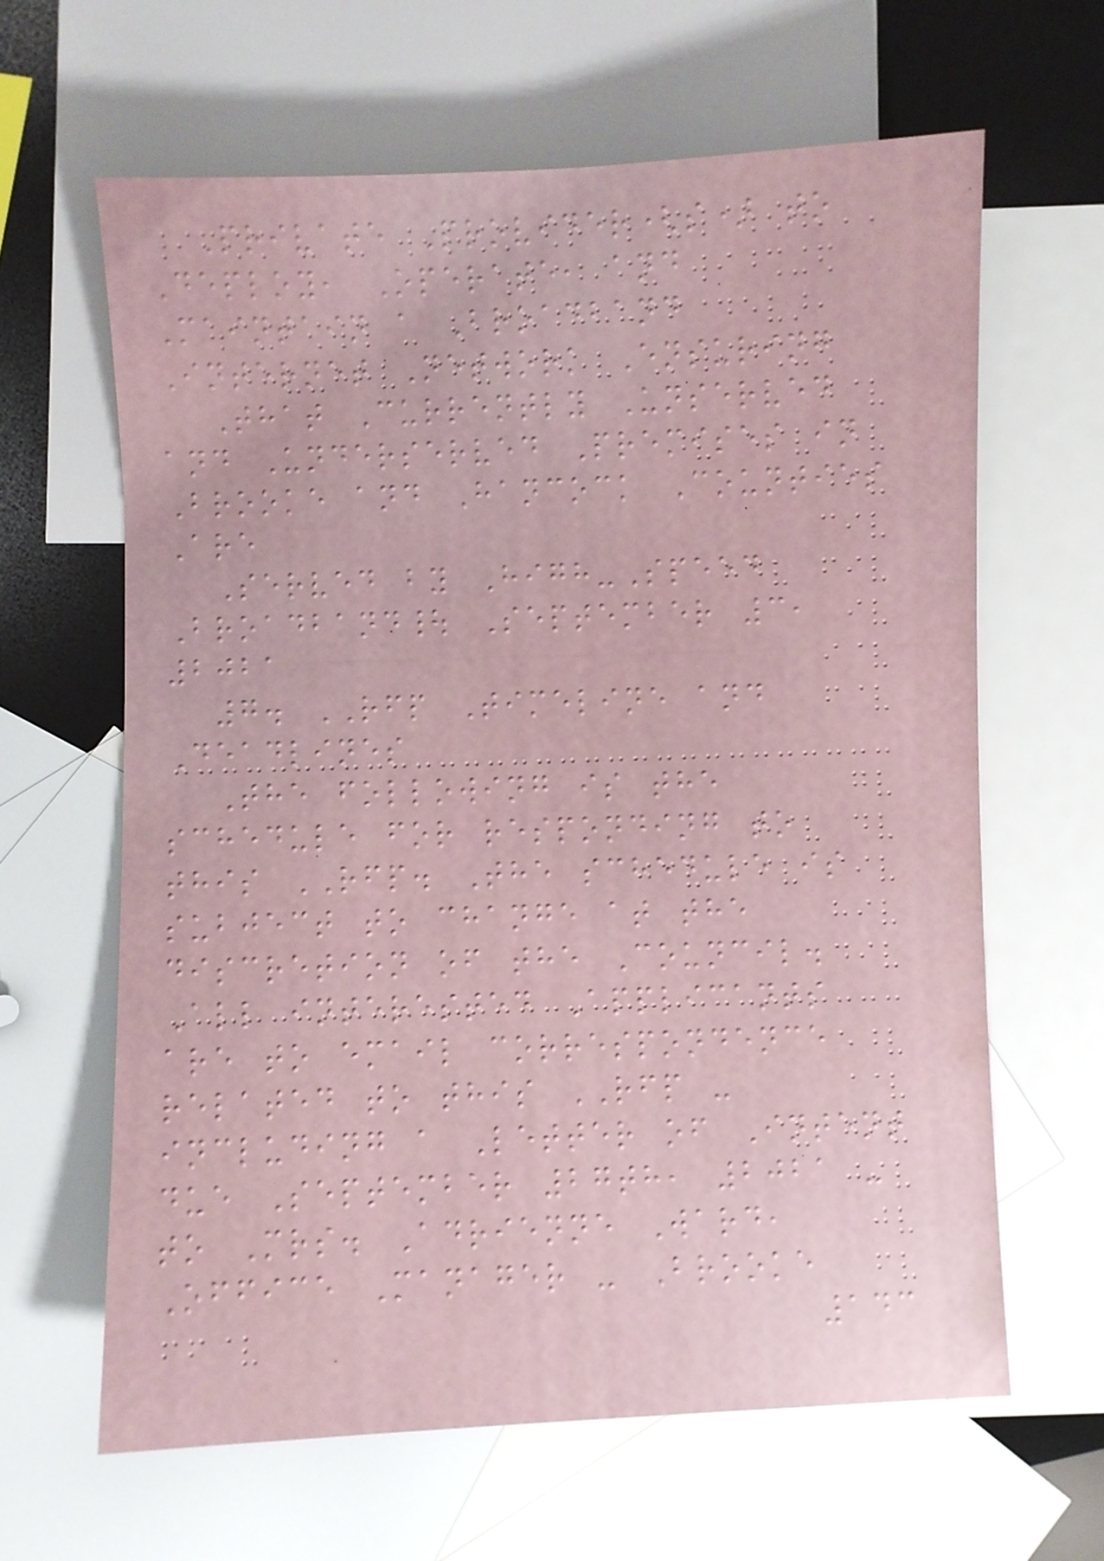Private Provider(s) to
Deploy, Operate, and
Maintain a Broadband
Internet Network Ensuring
That Currently Unserved
and Underserved Premises in
Brooke and Hancock Counties
Are
Served by High-Speed
Broadband| September 3,
2021
7. RFP Timeline and
Deadlines
The following is the
schedule for responding to
this RFP. The schedule is
subject to change at the
discretion of the Council.
All interested Applicants
are to email correspondence
related to this RFP -
including a Letter of Intent
due September 27th, 2021 -
to Mrs. Adrienne Ward,
Office Manager - Brooke
143
